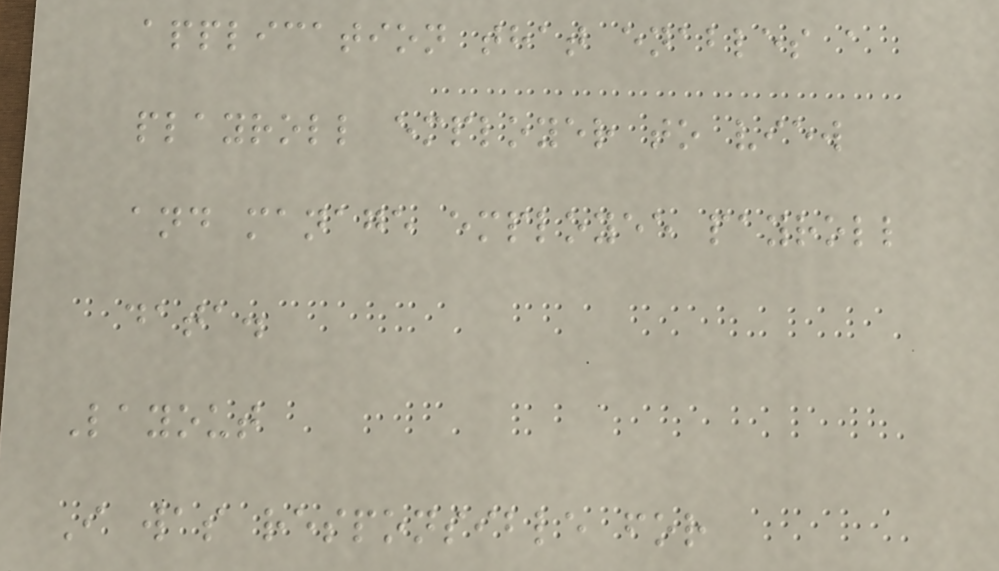application that enables a
playroll employer to view
and manage employee payroll
data.
Layout
I was responsible for
